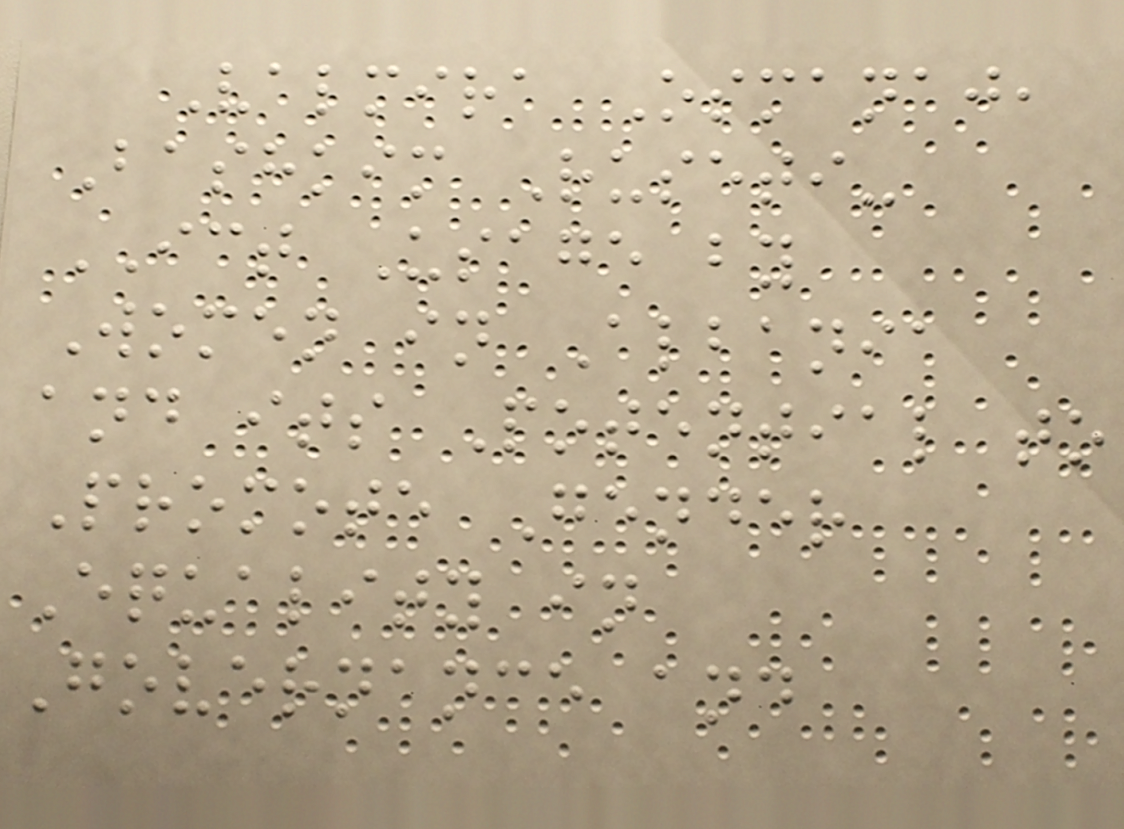Valmira Osmanaj,
Bashkim Ruseti-
ICT Usage by
Women in Albania
and its Potential to
Promote Gender
Equality in
Governance and
